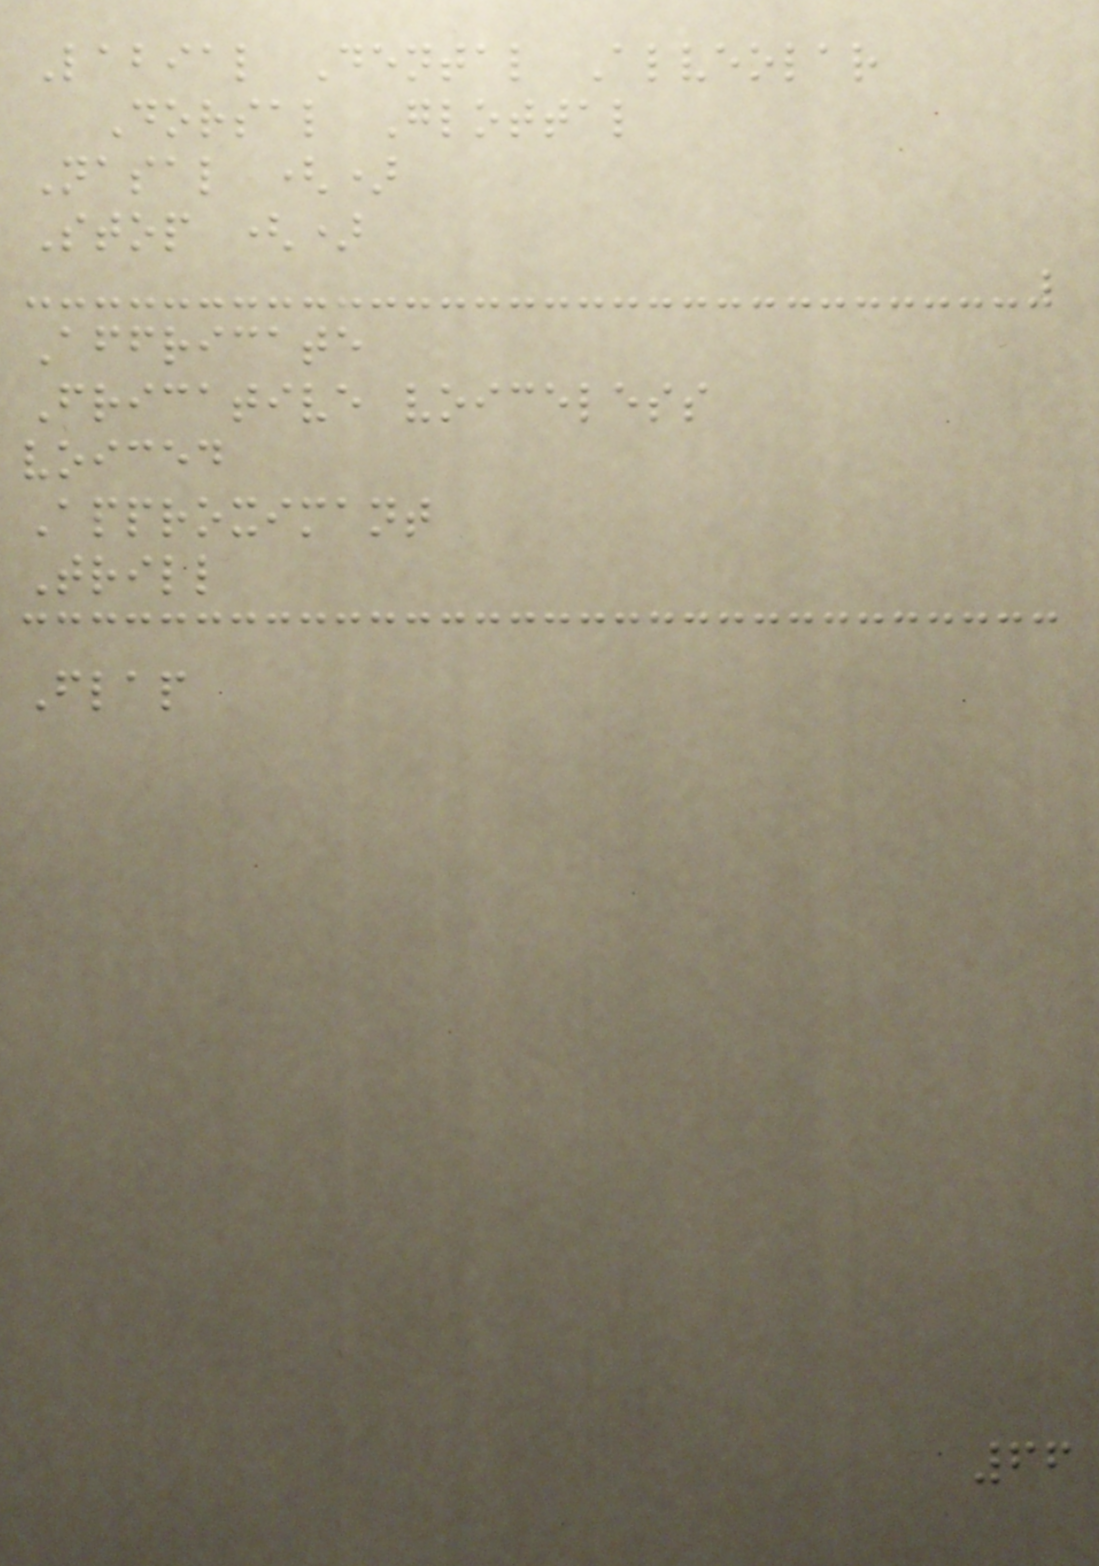Labial Dental Alveolar
Dorsal Glottal
Nasal ()
Stop ()
Affricate
Fricative voiceless
voiced
Approximant
Trill
Flap
66
